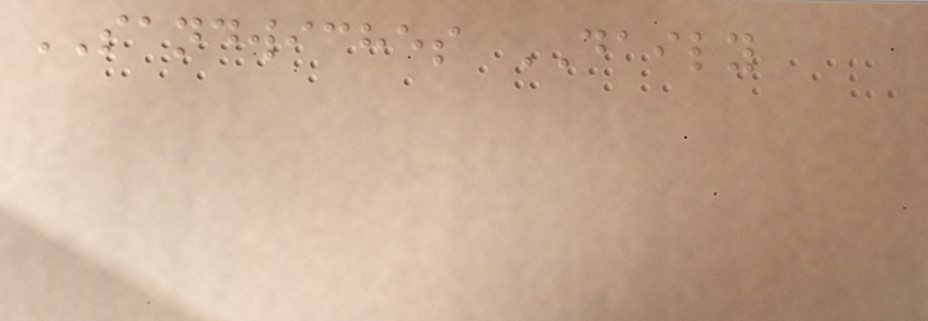SANDWICHES DAILY
